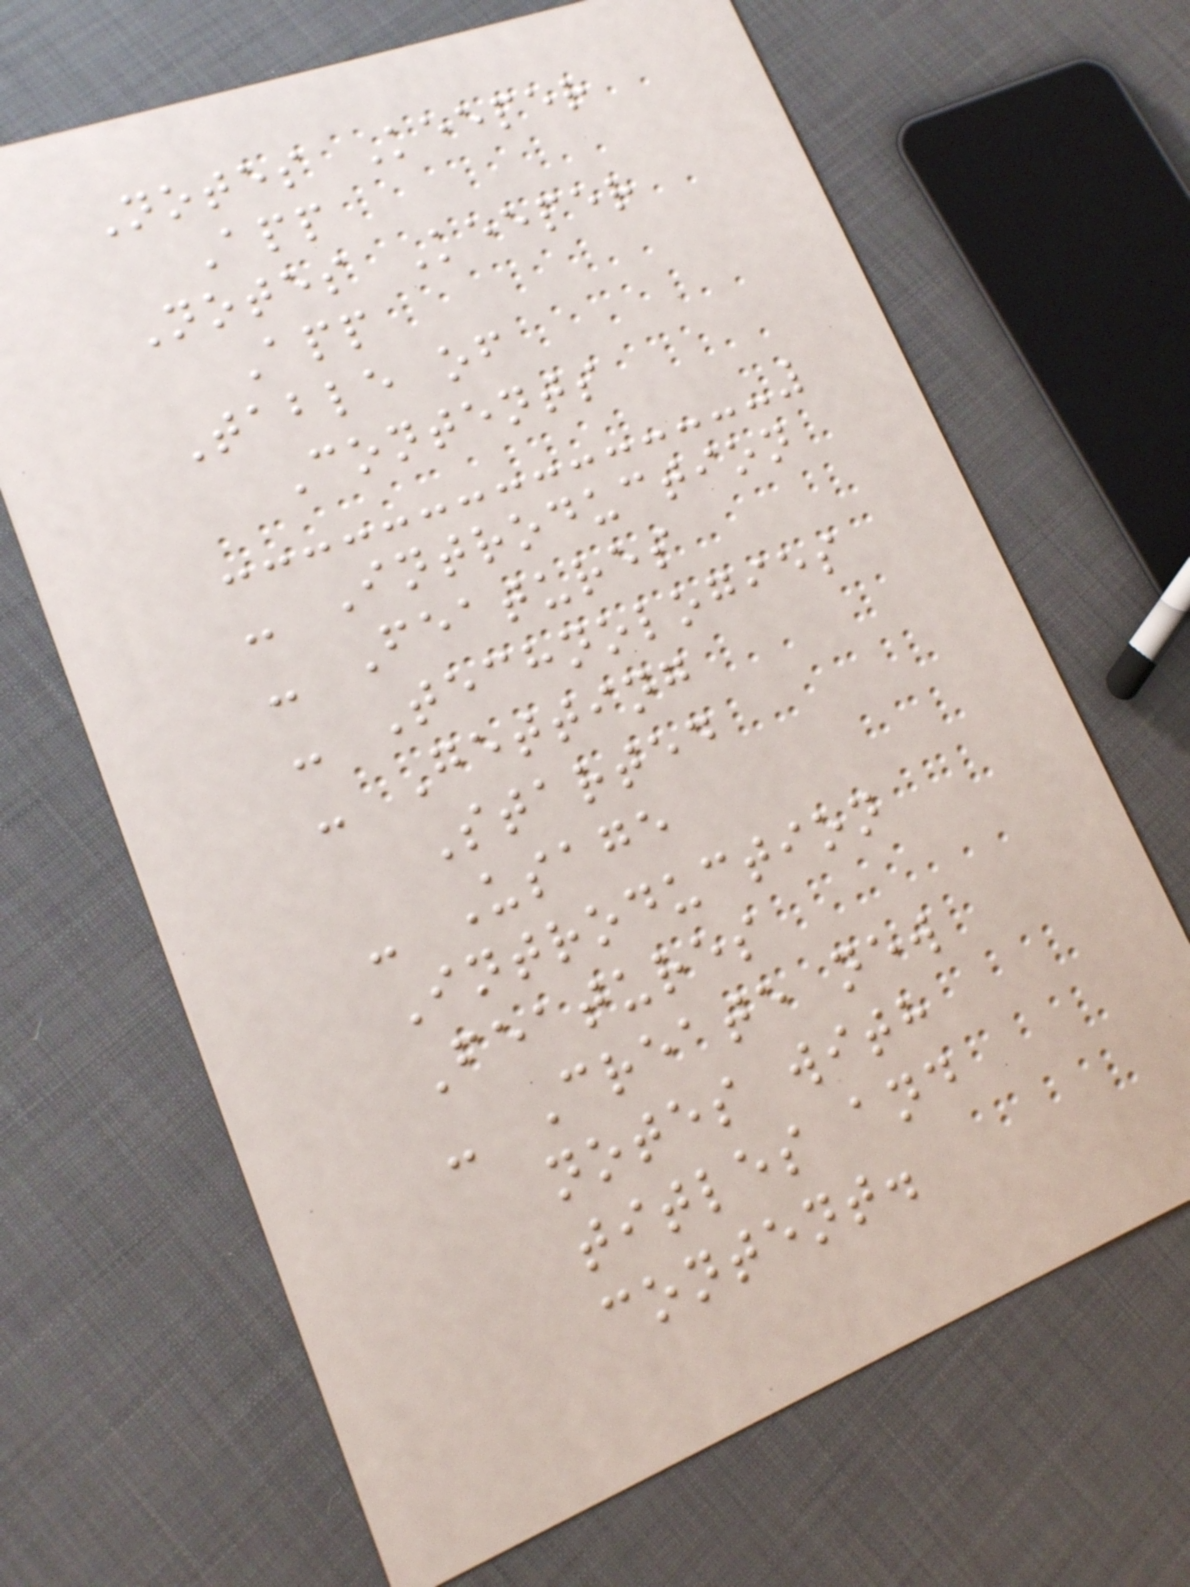Notes Keeper
App
Notes Keeper
App
Table of
Contents
- Introduction
- Features
- Technologies
- Getting
Started
- Usage
Introduction
Features
- Create new
notes with
titles and
content.
